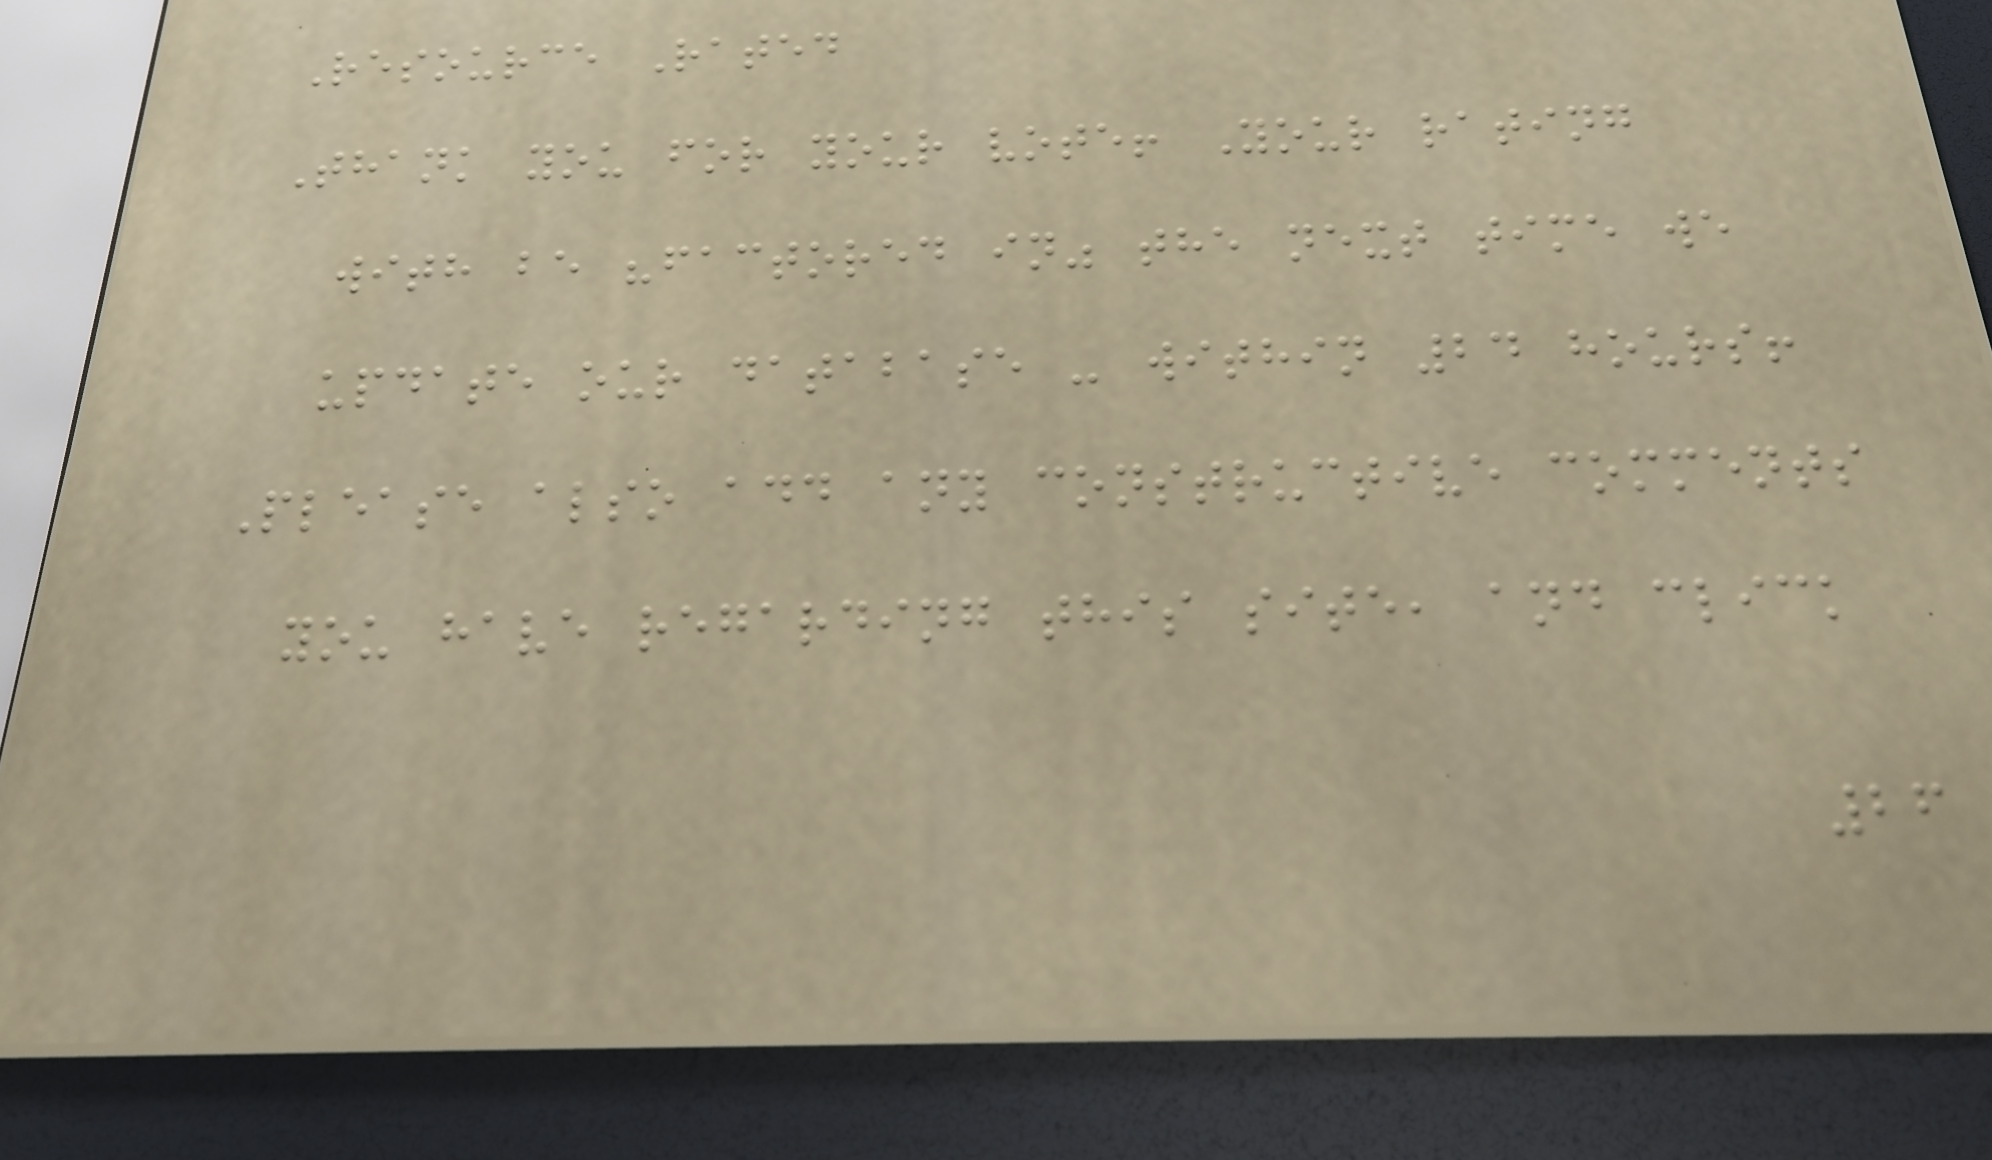Resource Rated
Thank you for your vote! Your rating
with be "factored in" the next time we
update our database - within 24 hours!
Please also add any constructive comments
you have regarding this site, and click
26
